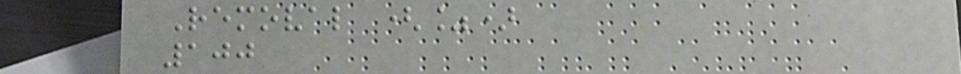Removal (%)
100
